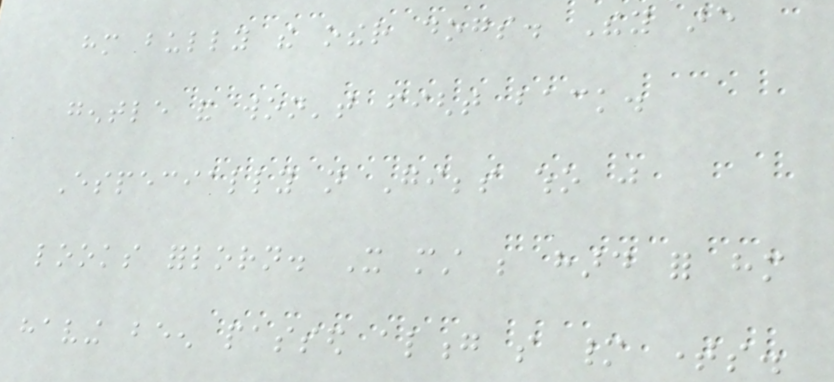him bully the other dogs. They are
gentle and won't fight back.
Especially not Gibbs who just
looks forlorn. It must be hard for him
having been passed along so many times.
